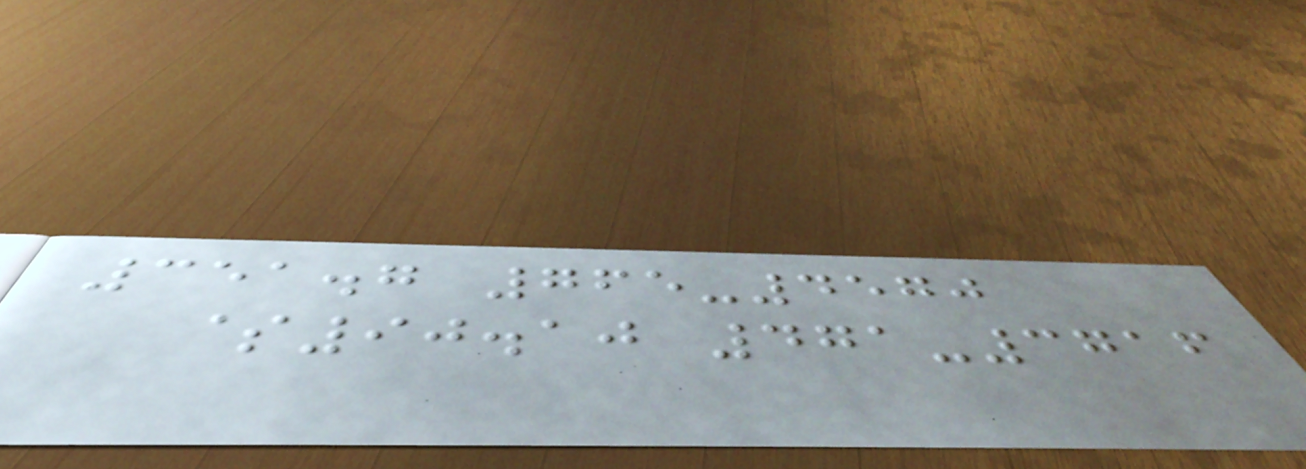351.7 765-4570
$90.10 471-3716
